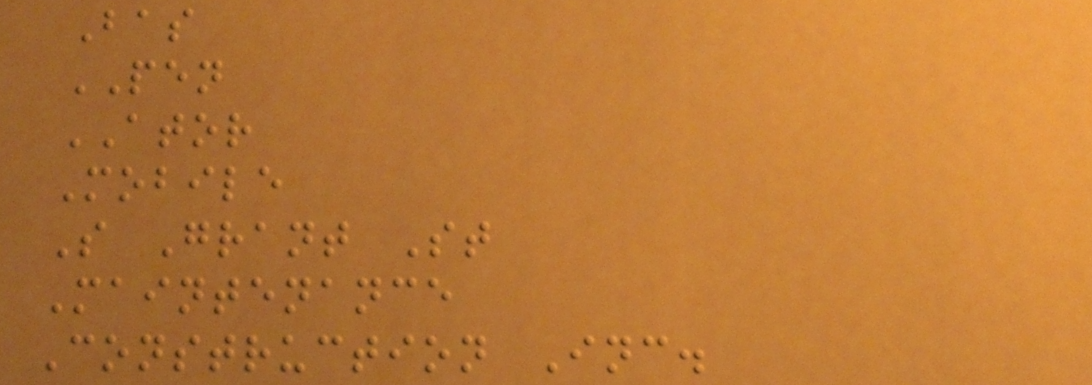Bas
PEN
ATOR
Mobile
S Grant St
Maintenance
Construction Inc.
